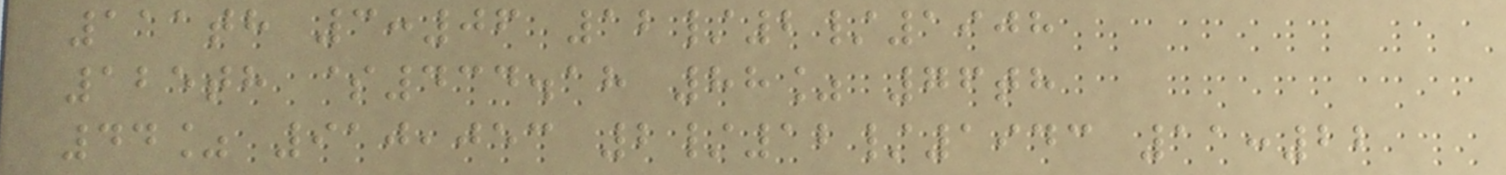111th 3:06 12/2/1908
125th $434.18 88% 76th
44% 910,053 2/12/1943 11:22
